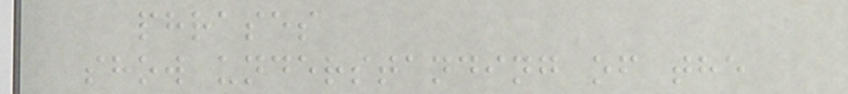phrases
show understanding of the
